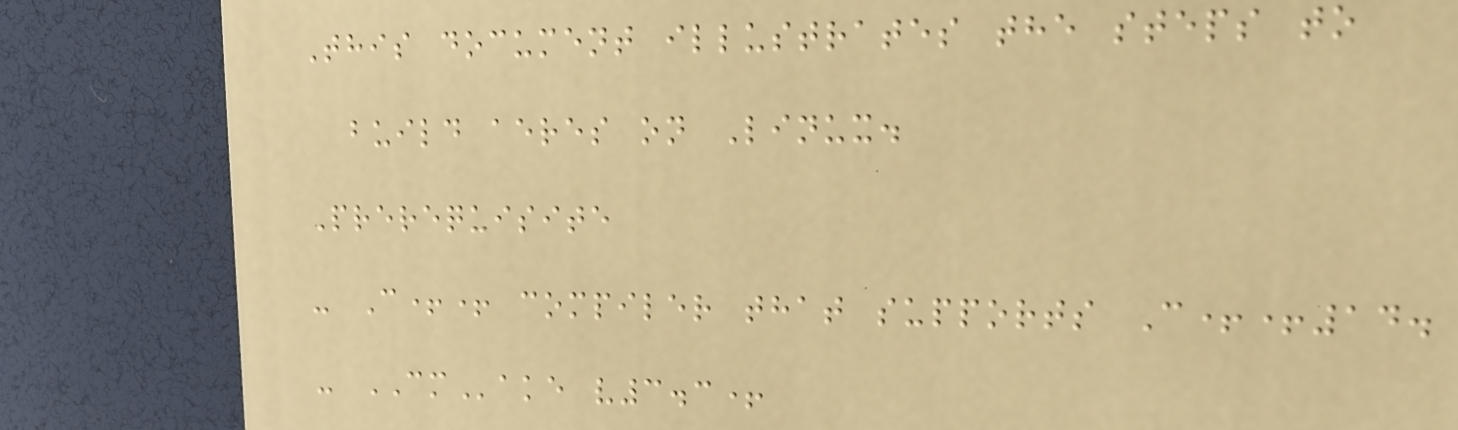This document illustrates the steps to
build aeres on Linux.
Prerequisite
- C++ compiler that supports C++14.
- CMake v3.3+
